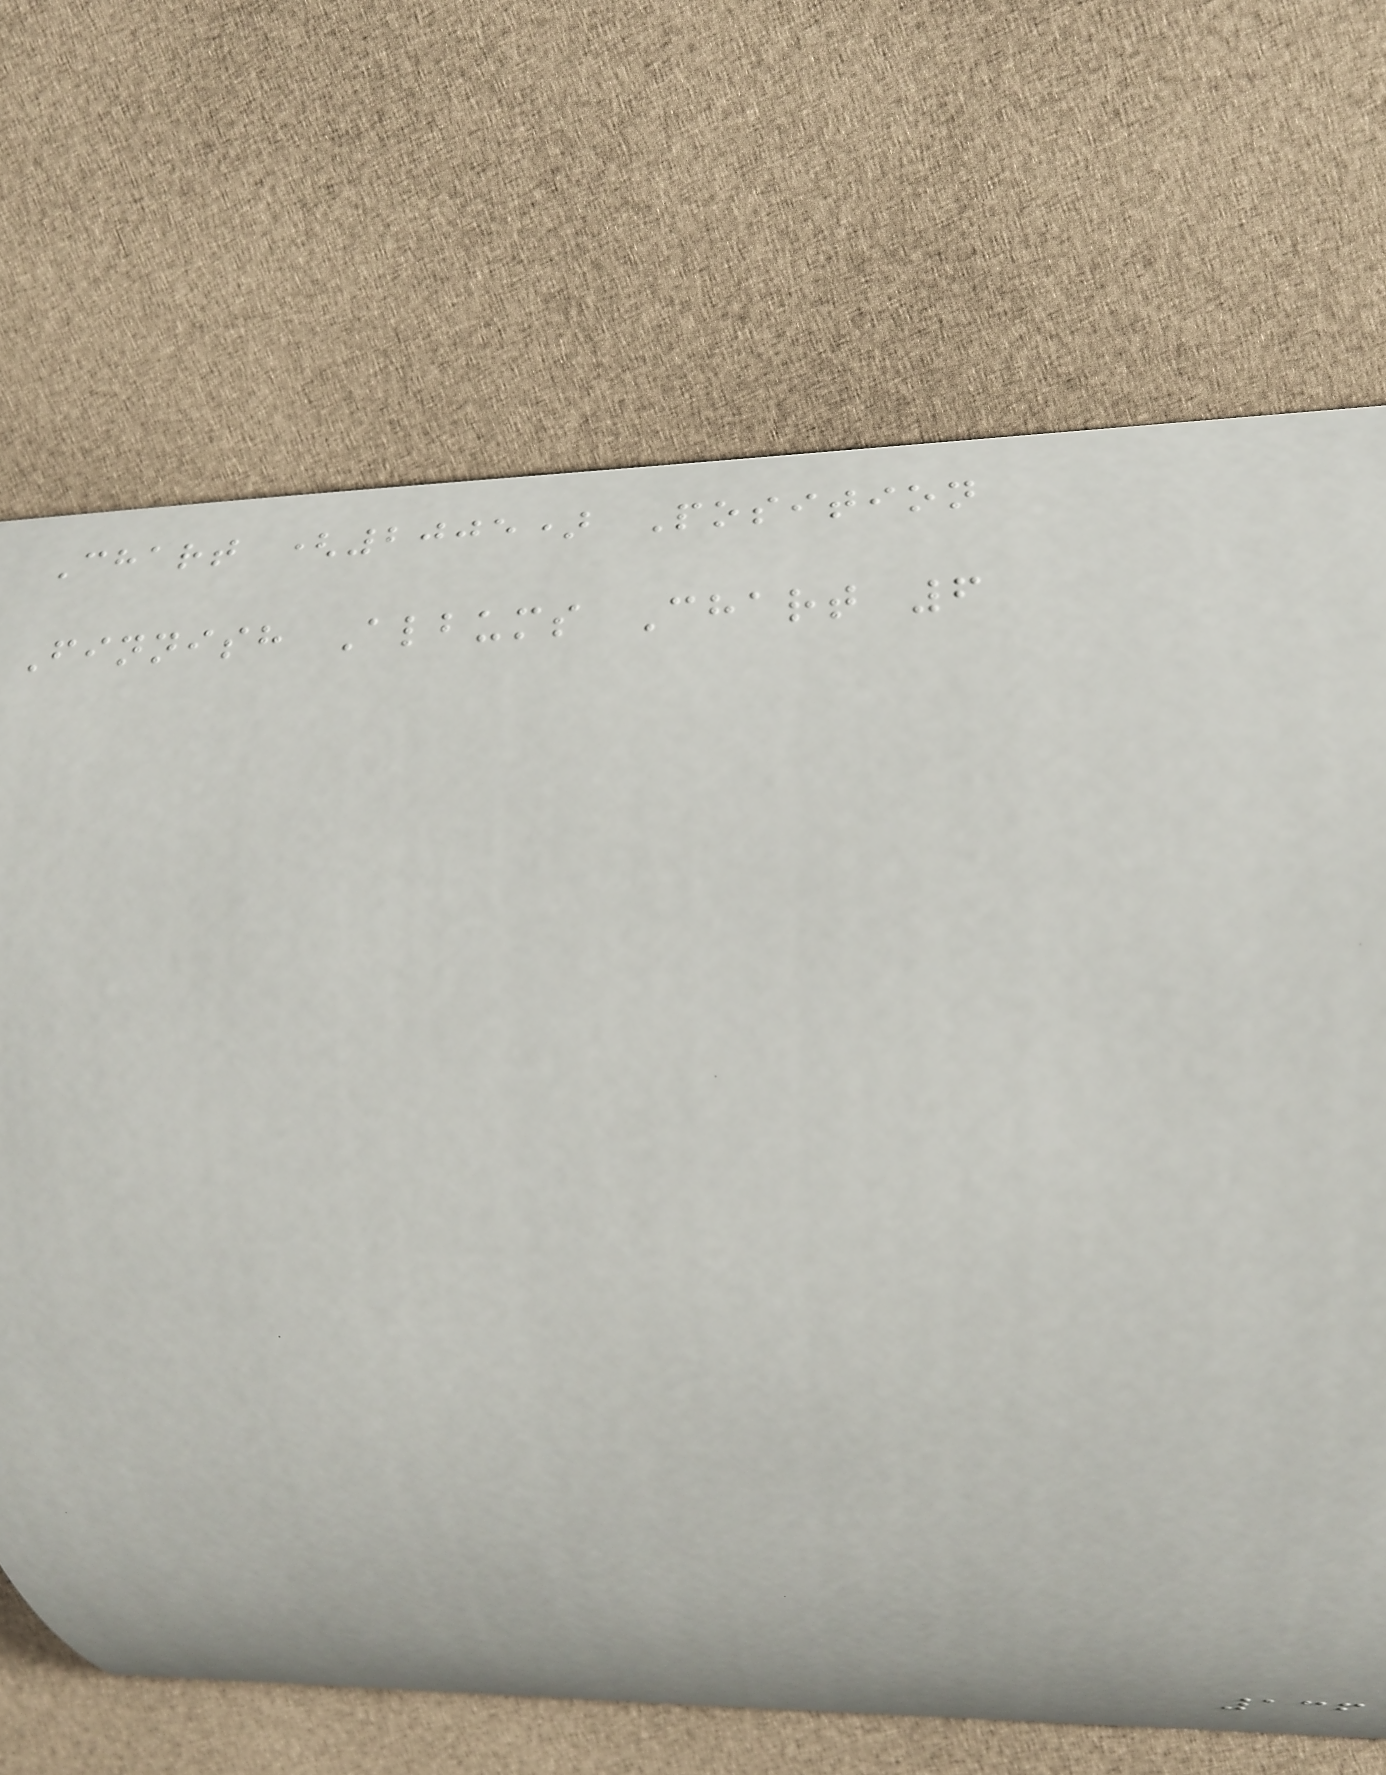Chart (2005) Position
Finnish Albums Chart 6
136
